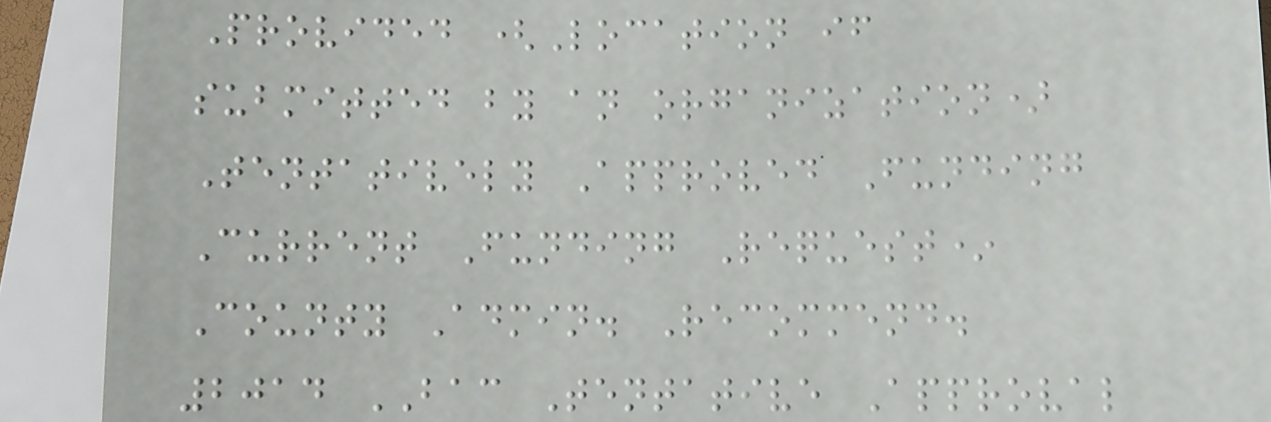Provided (Location if
submitted by an organization)
Tentatively Approved Funding
Current Funding Request*
County Admin. Recommend.
2014 BAC Tentative Approval
